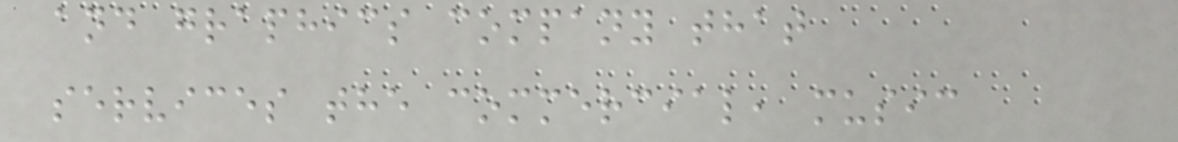and graphics company that
services the commercial, music
